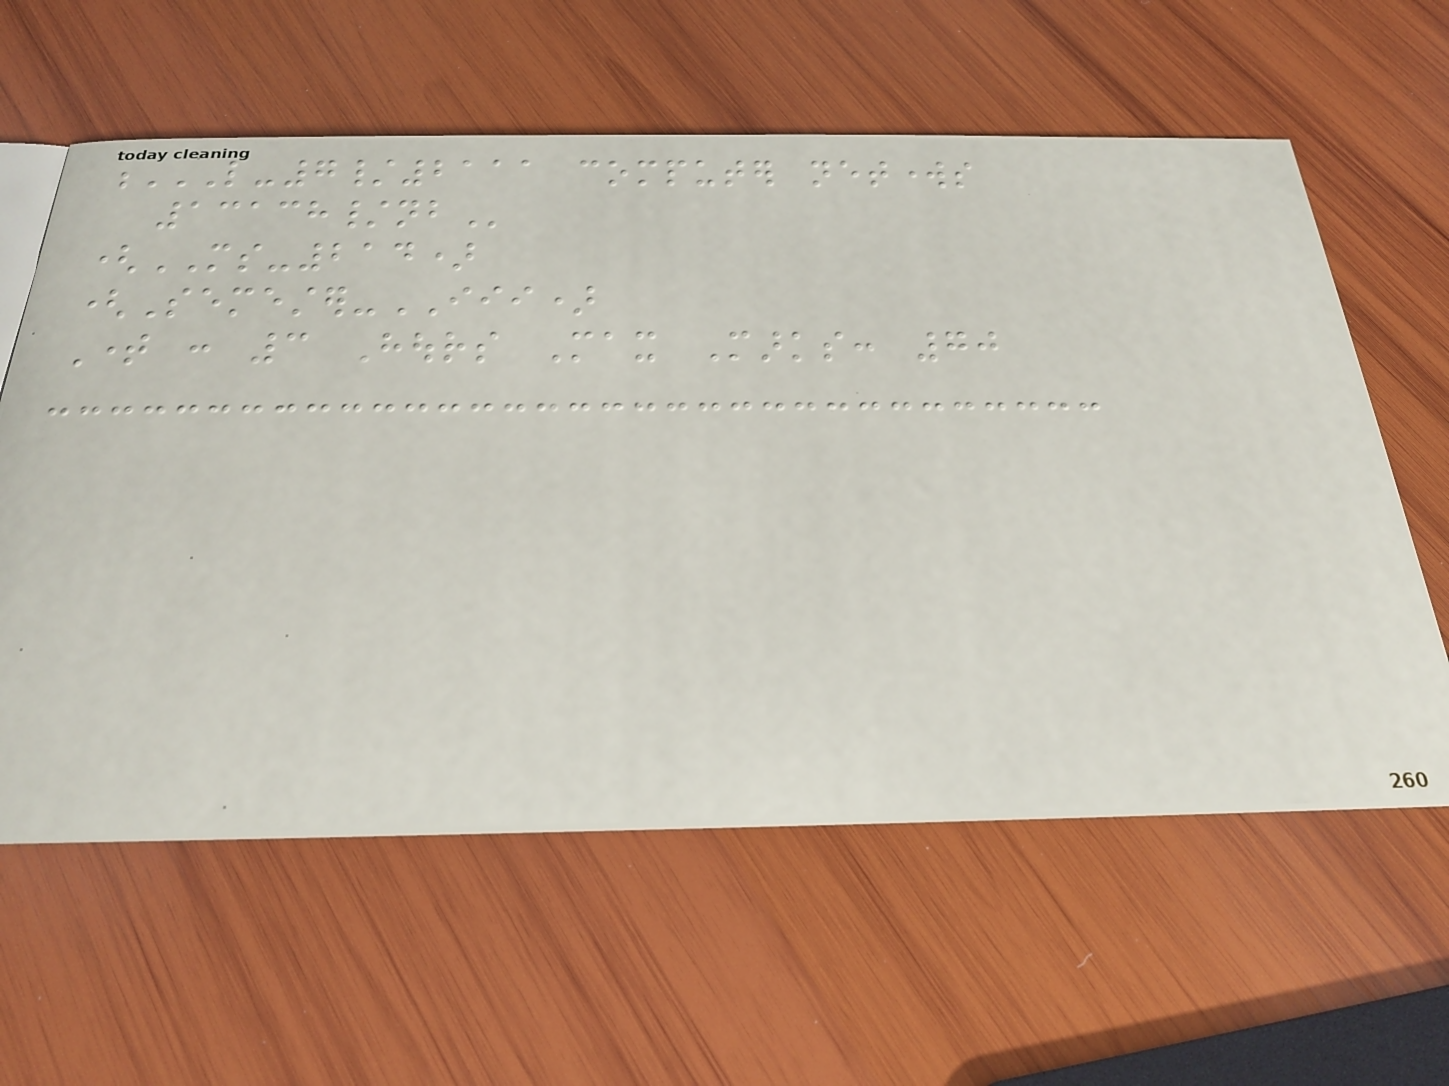L-7/2111 COMPUTER NETWORKS
13138/NB
(MS-214)
(Semester-III)
Time : 3 Hours Max Marks: 70
